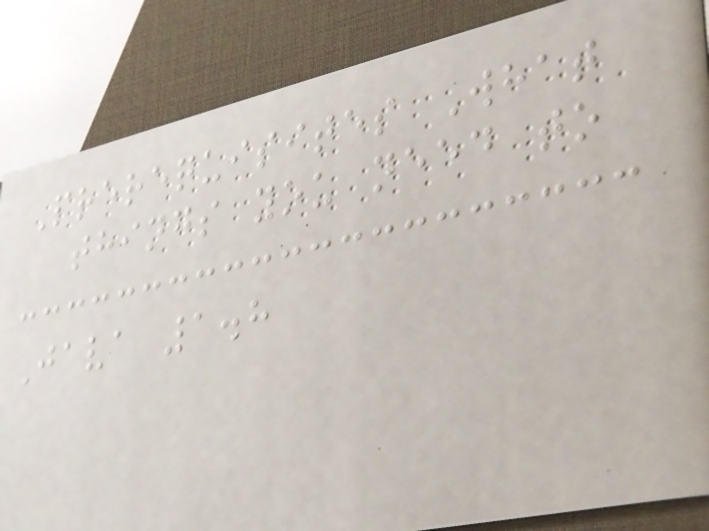Prerequisites What
things you need to
Java 1.8
